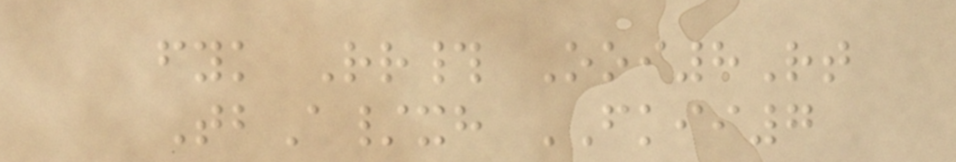fyk Rr# Ooi8Rt
TbA/xh FKII7
